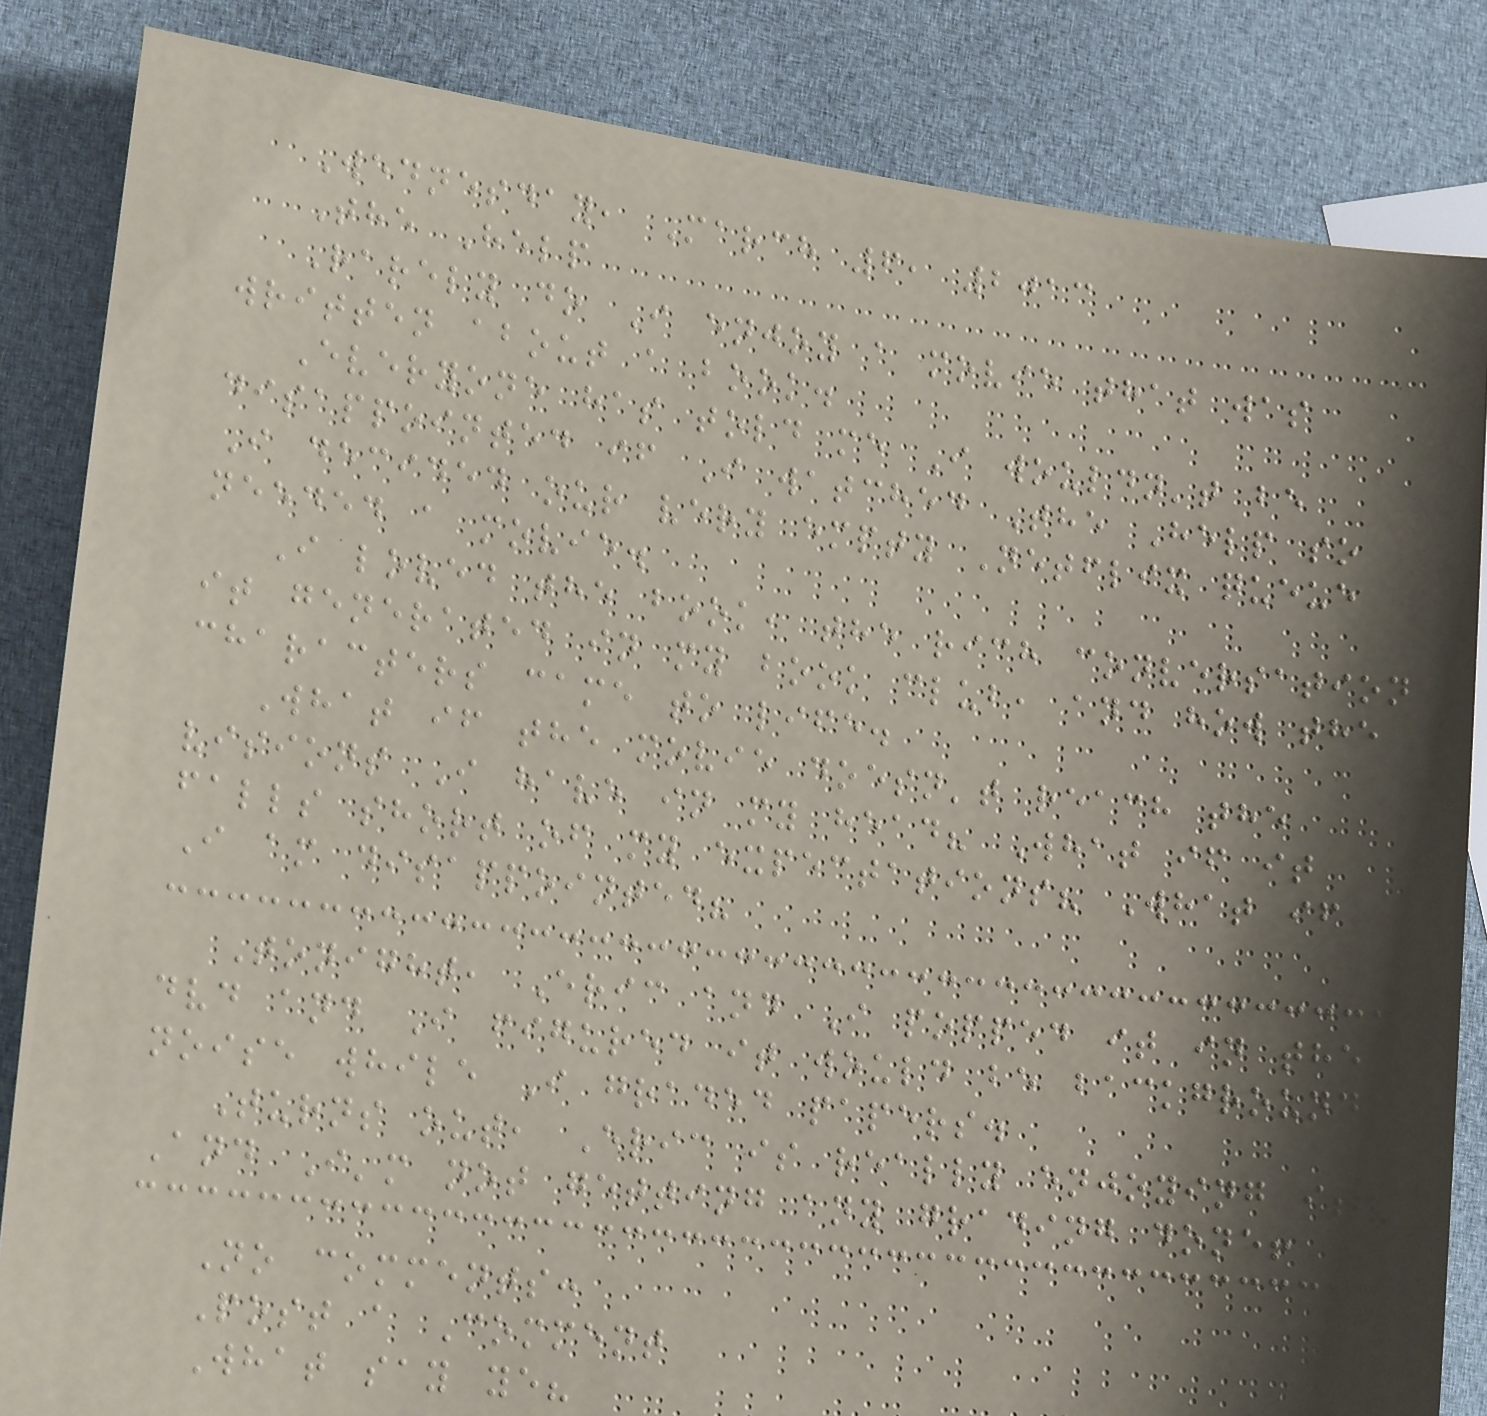Wednesday, March 6, 2013
The Help
Rarely do I enjoy a movie that was
written about a book.
Everyone has told me I wouldn't be
disappointed if I watched The Help so
I decided our very empty Netflix queue
needed a movie.
I loved the book, the rich conversation
it generated in my book club, and how the
characters came to life.
What if the movie doesn't reach the
visions I have in my head? What if it
falls short of my expectations? What if
I am disappointed?
Tonight, Eric and I popped it in the
dvd and I figured it would be background
noise while I graded papers.
Turns out, Eric is really enjoying it.
And I'm not getting any grading done!
No comments:
Post a Comment
What say ye?
